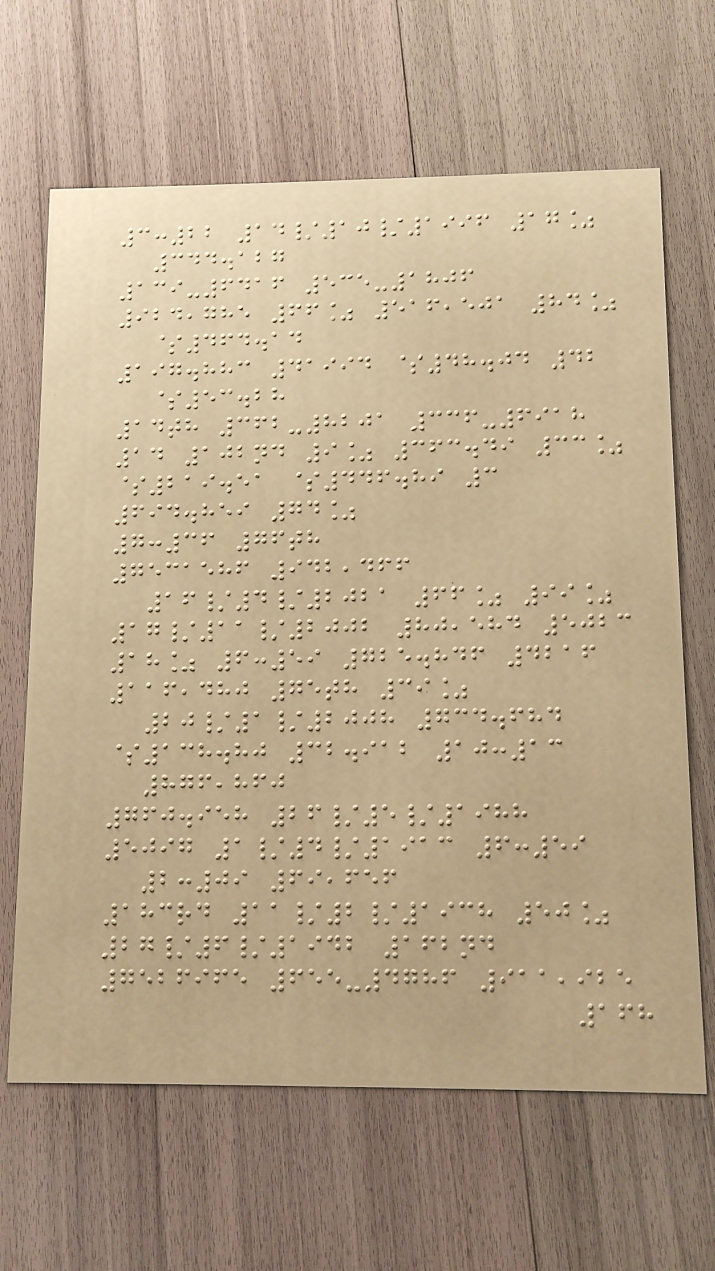3:22 14/10/1996 17%
344.127
139-6416 535-1806
924,785 66% 516,501 84%
$464.14
197.883 41994 $48.04 42
$53.28
14th 362-8201 336-6918
14 102nd 9% 363.49 33%
$219.51 $446.89 3
694.859 74%
7:36 76th
7531586 942,466
16/4/2021 66% 99%
17/11/2002 80,584 5023
18% 6:59 725.846 4216
116,480 75th 39%
20/1/2008 734.684
$138.80 32.912 10:13
876,860
760.958 26/5/1988
5097 1/4/1913 6:59
2:09 69,656
183rd 11/2/1938 50%
27/6/1942 162nd
7526965 655-4786 911,925
168
